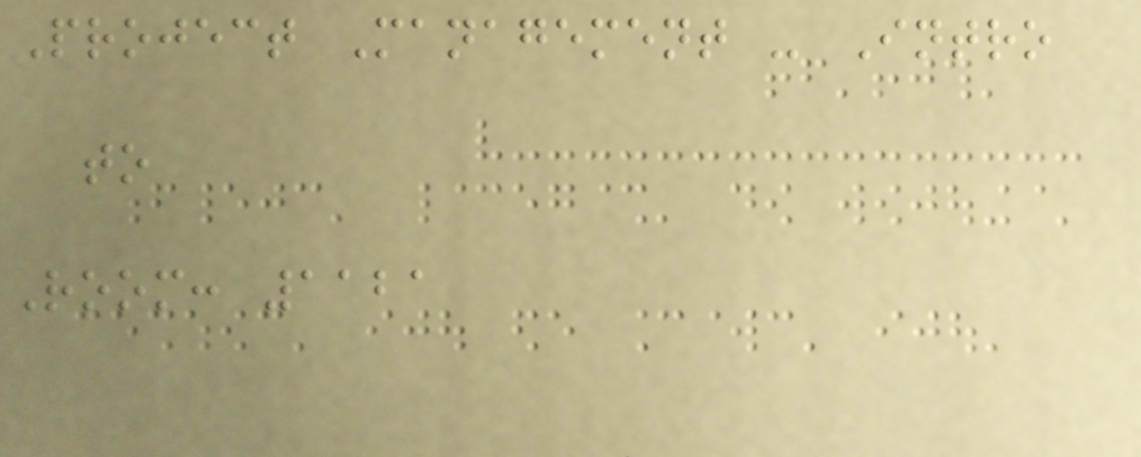Project Management - Intro
to
Room: 1121
